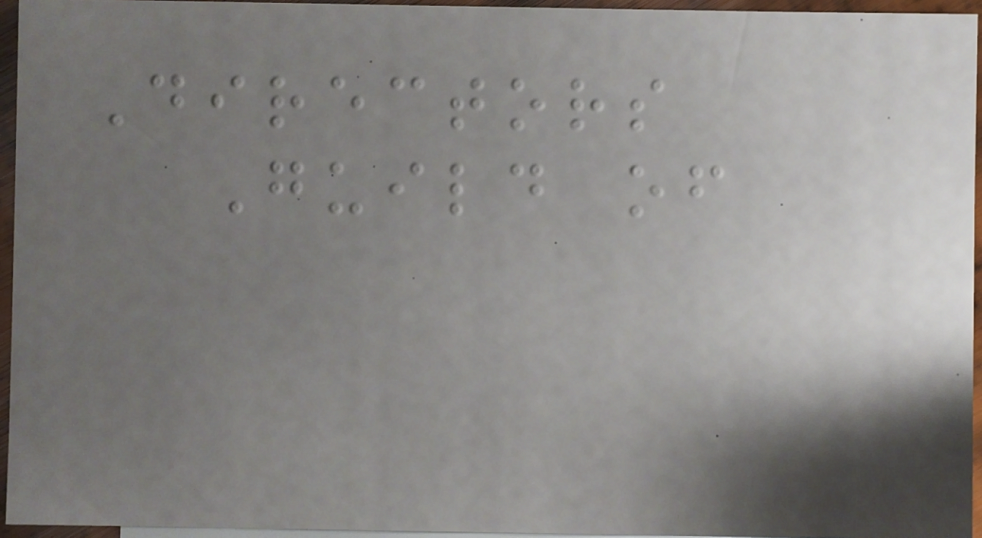Directors
Guild of
